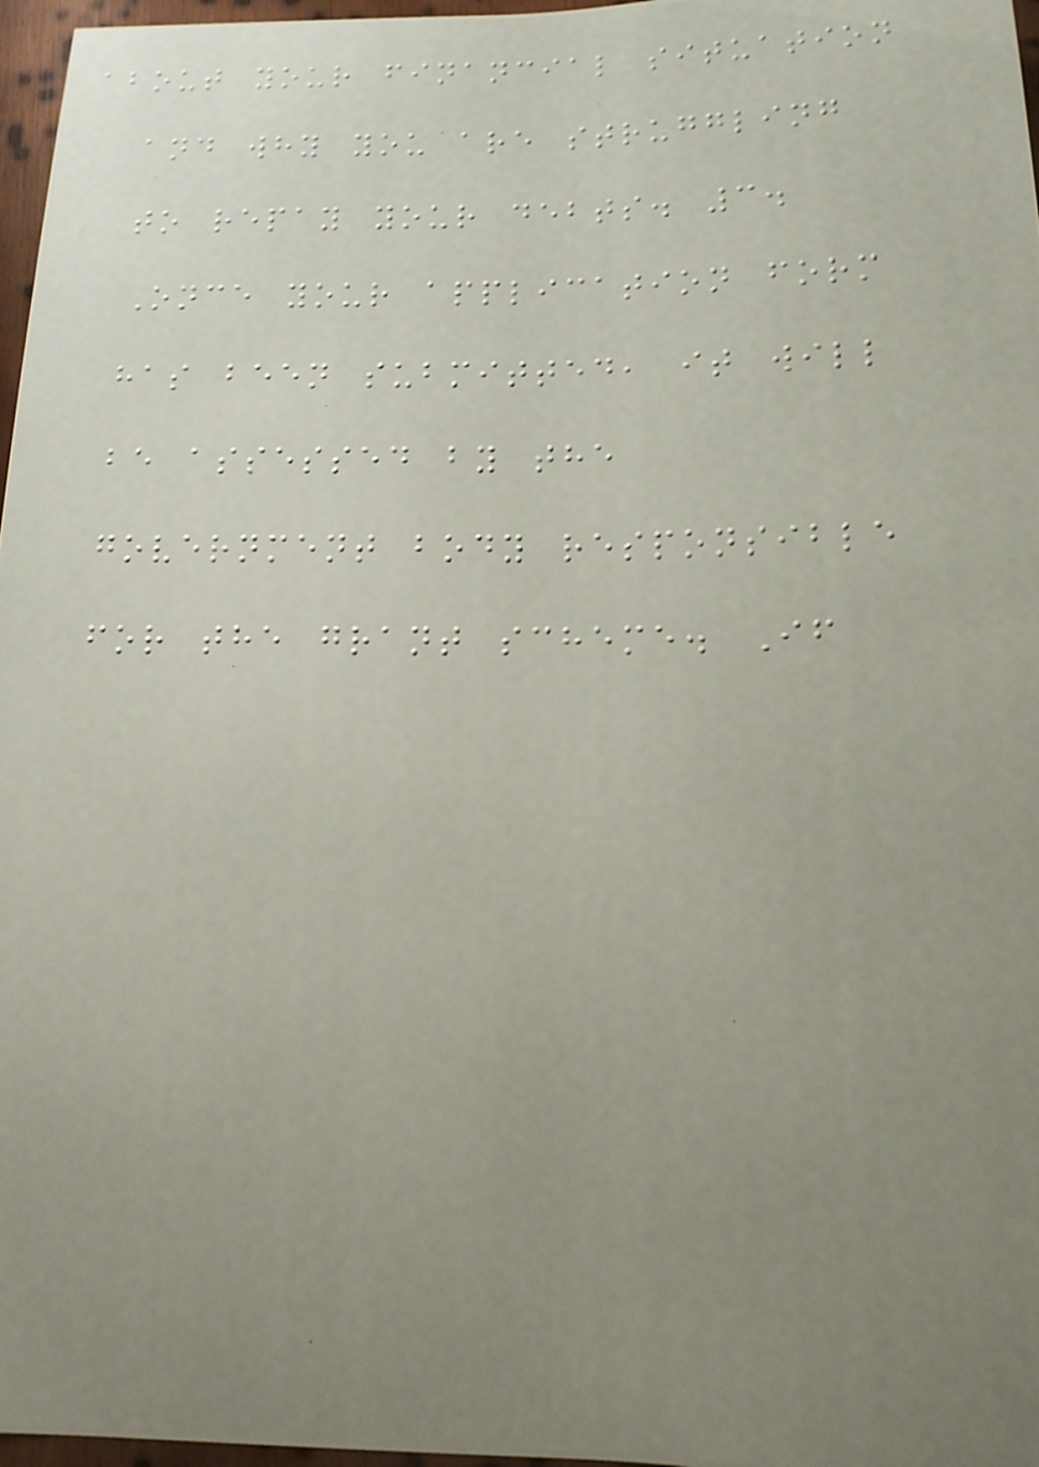about your financial situation
and why you are struggling
to repay your debts. 3.
Once your application form
has been submitted, it will
be assessed by the
government body responsible
for the grant scheme. If
